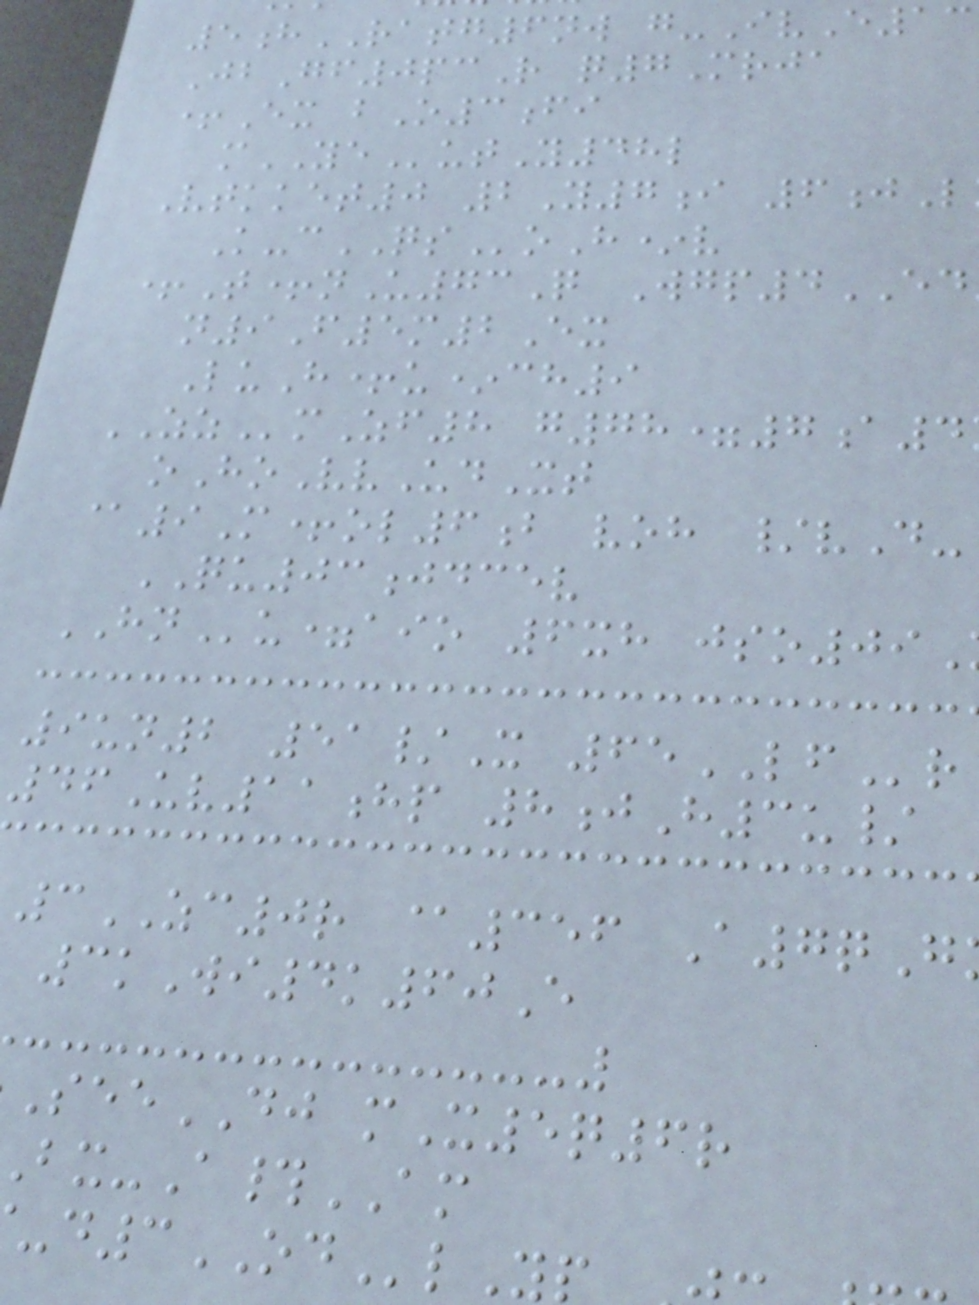5hRATG6nw g-IvE13
JbGf0pcR q7Mrja
+Ex bO3fi
mYEutY48l
Vtkket0 2Y7i 6jL
K-cQSoH*v
+T+nU73Q Wgp4ED
n9F5m2Ex
LuH+u*ch9
ZZmZf8 g78=7a4
oHoVvUdXt
@9M+ol6b voh /vD-
QU03jdcev
HNu=aio 6xh jso09
9un2 51/X 65LFr
46Uv11hp 8jH3u/
3ZC0r @356 A7qG
3kWi4k60E
SeeDJ mX5q6r
-A#AM
